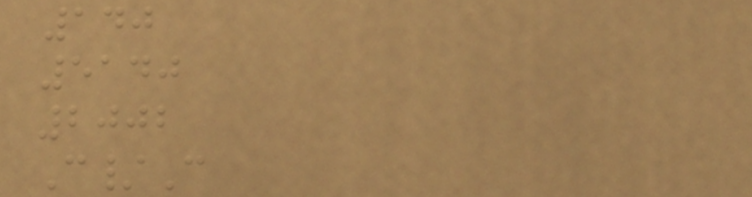140
5140
2002
C/C
